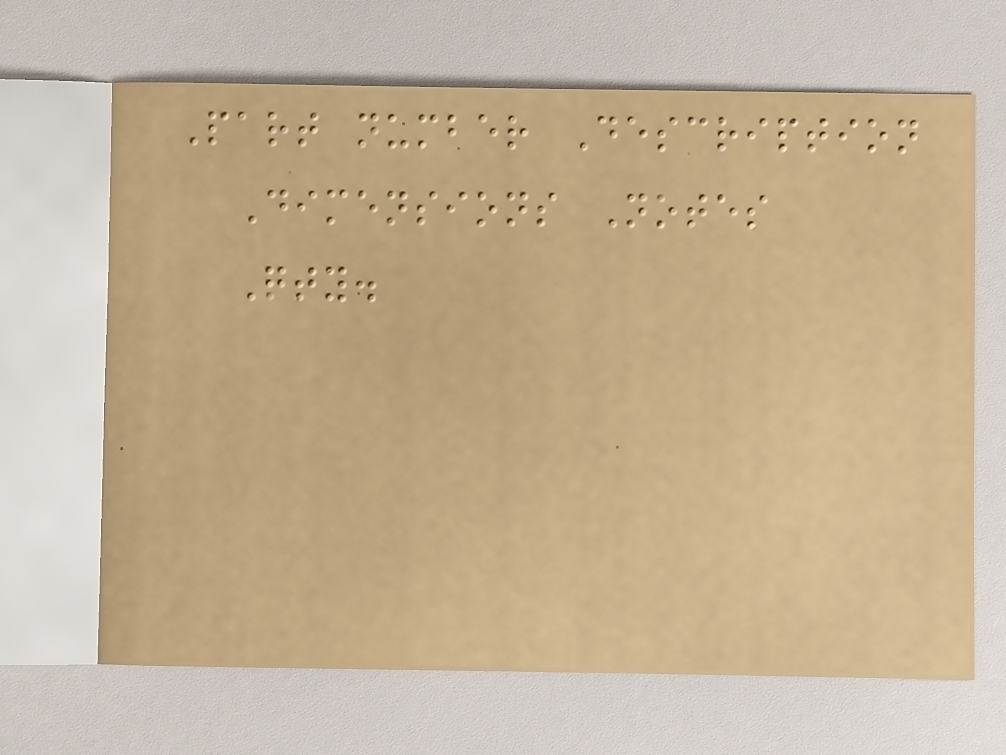Part number Description
Dimensions Notes
Qty.
